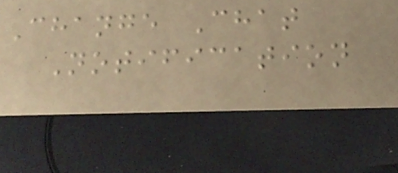Change Chat
Notification
